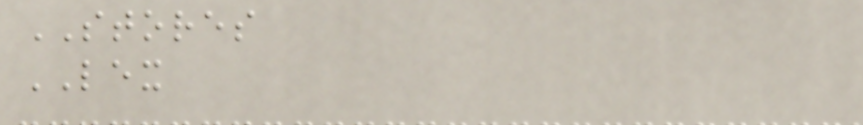STORES
LEX
